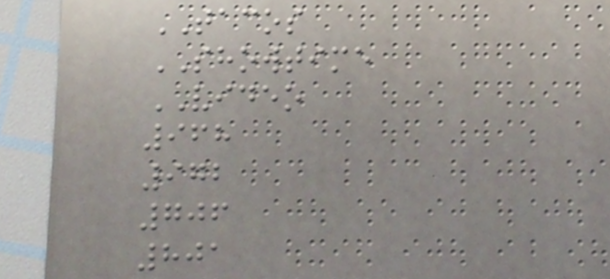TACOS
SHOWTIME
VIDEO
968
972
706
801
